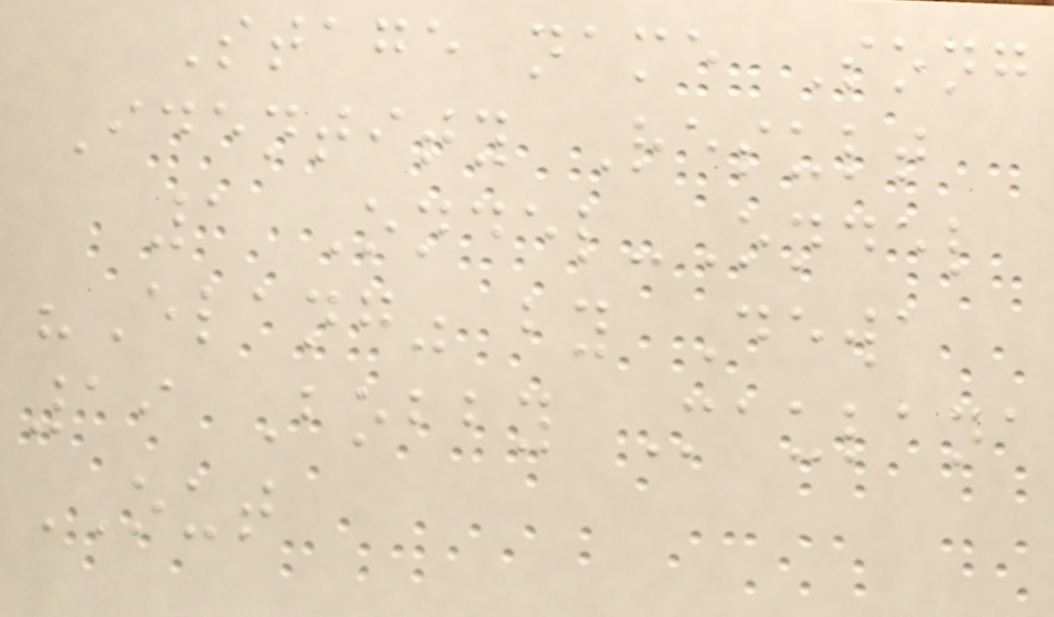Stage name Song
Identity Result
1 Ondel-Ondel
"Elang" by Dewa
19 Bobby Maulana
OUT
